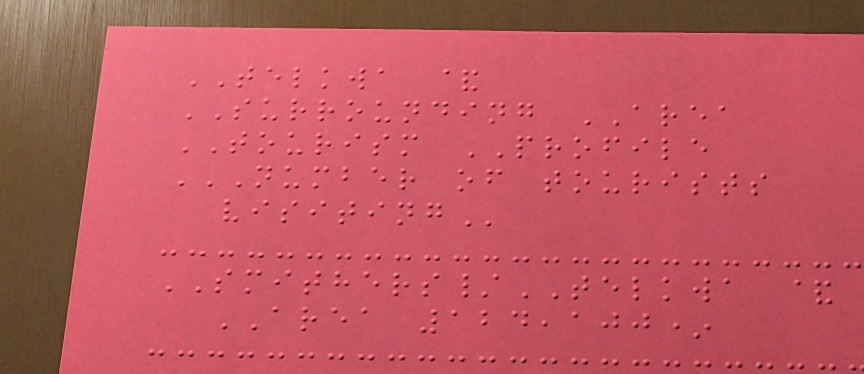TELKWA &
SURROUNDING AREA
TOURISM PROFILE
NUMBER OF TOURISTS
VISITING
SMITHERS/TELKWA &
AREA 124,100*
